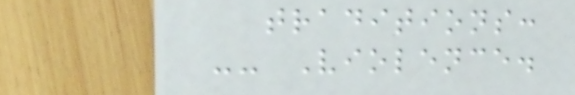traditions:
-- Violence.
